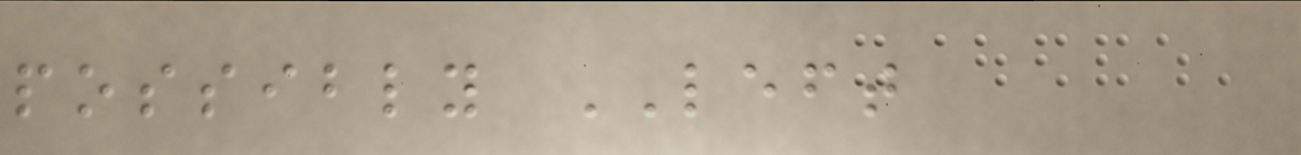possibly LEFT
